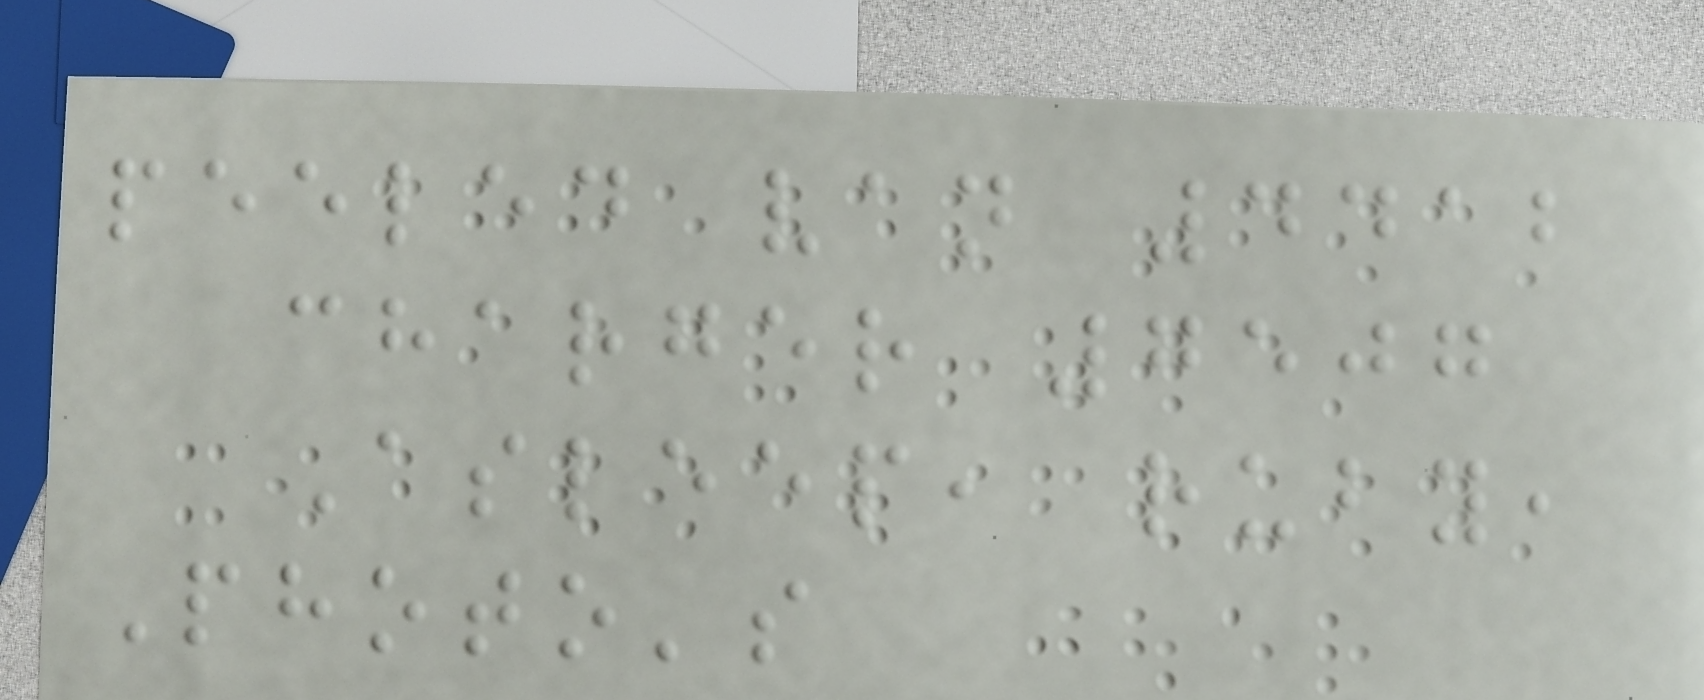peeled van 4412
charger 7507
Asleep, ruby,
Photo's
